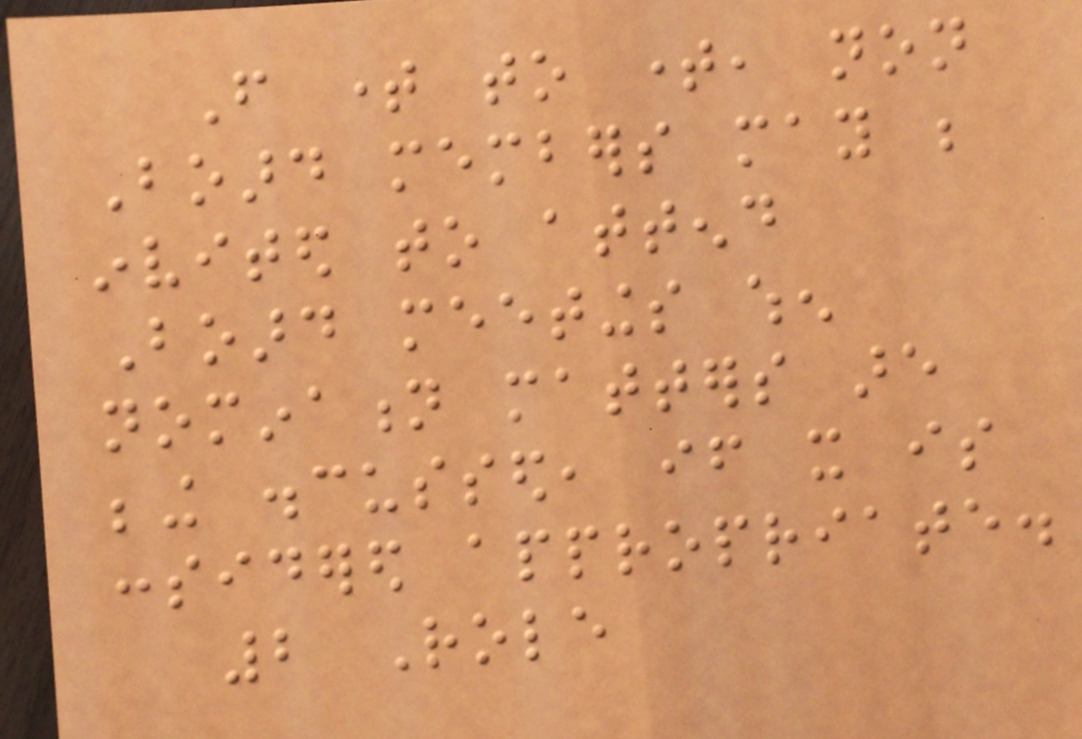From time to time, non
Board members may be
invited to attend
Board meetings when
nomination matters are
being discussed, if it is
considered appropriate.
2 Role
